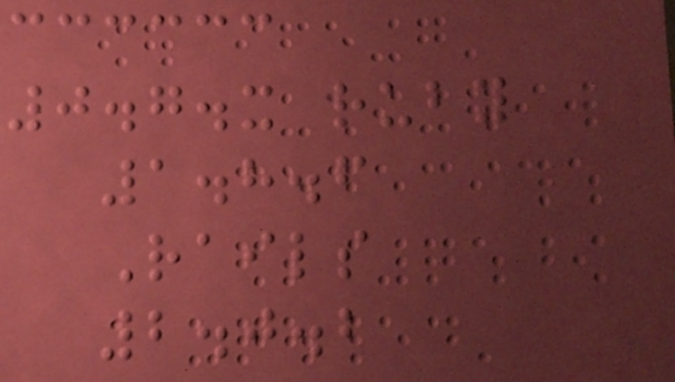0.7.x ruby
1.8.6
Rails
2.0.2
